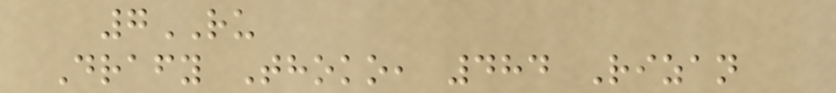7RU
Drafy Thoko, 484 Rizan
